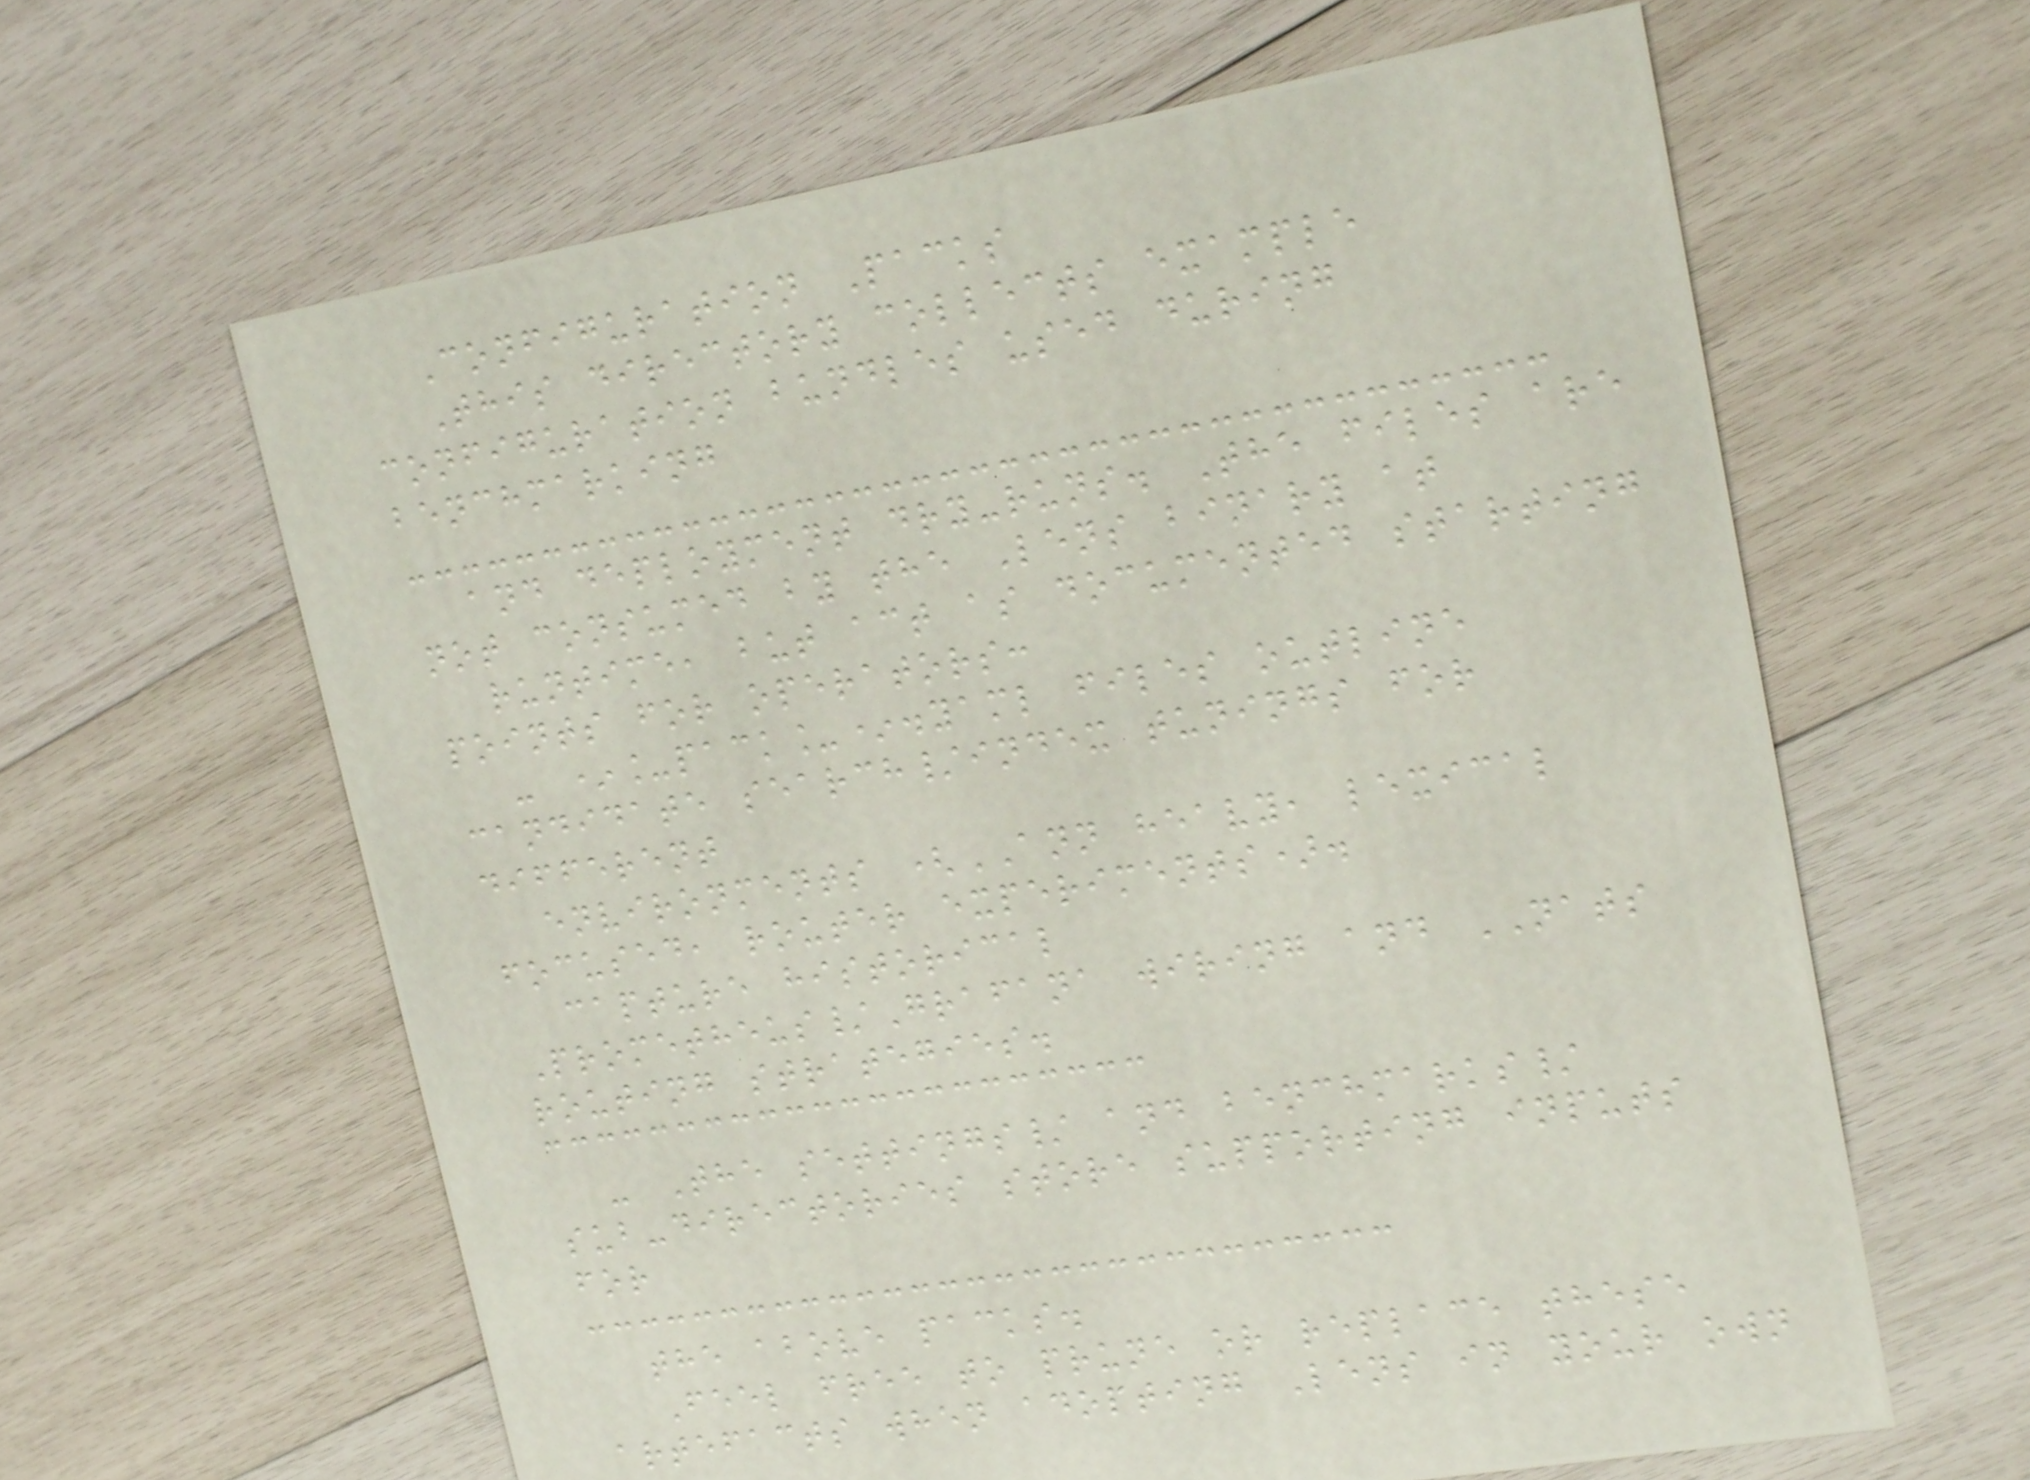Configuration Packs
This directory collects example
configuration bundles used during
benchmarking
and deployment dry-runs. The files are
not consumed by the Lens binary at
runtime, but act as documented starting
points for operators:
- *_pack_*.yaml files outline
candidate search/index tunings for
different
environments (ANN heavy, lexical
focused, router experiments).
capture historical
Prometheus/Grafana wiring and NATS
routing strategies.
- The settings/ and benchmarks/
sub-directories store supporting inputs
for
the above packs.
Feel free to prune or replace these
artefacts when adopting Lens in your own
